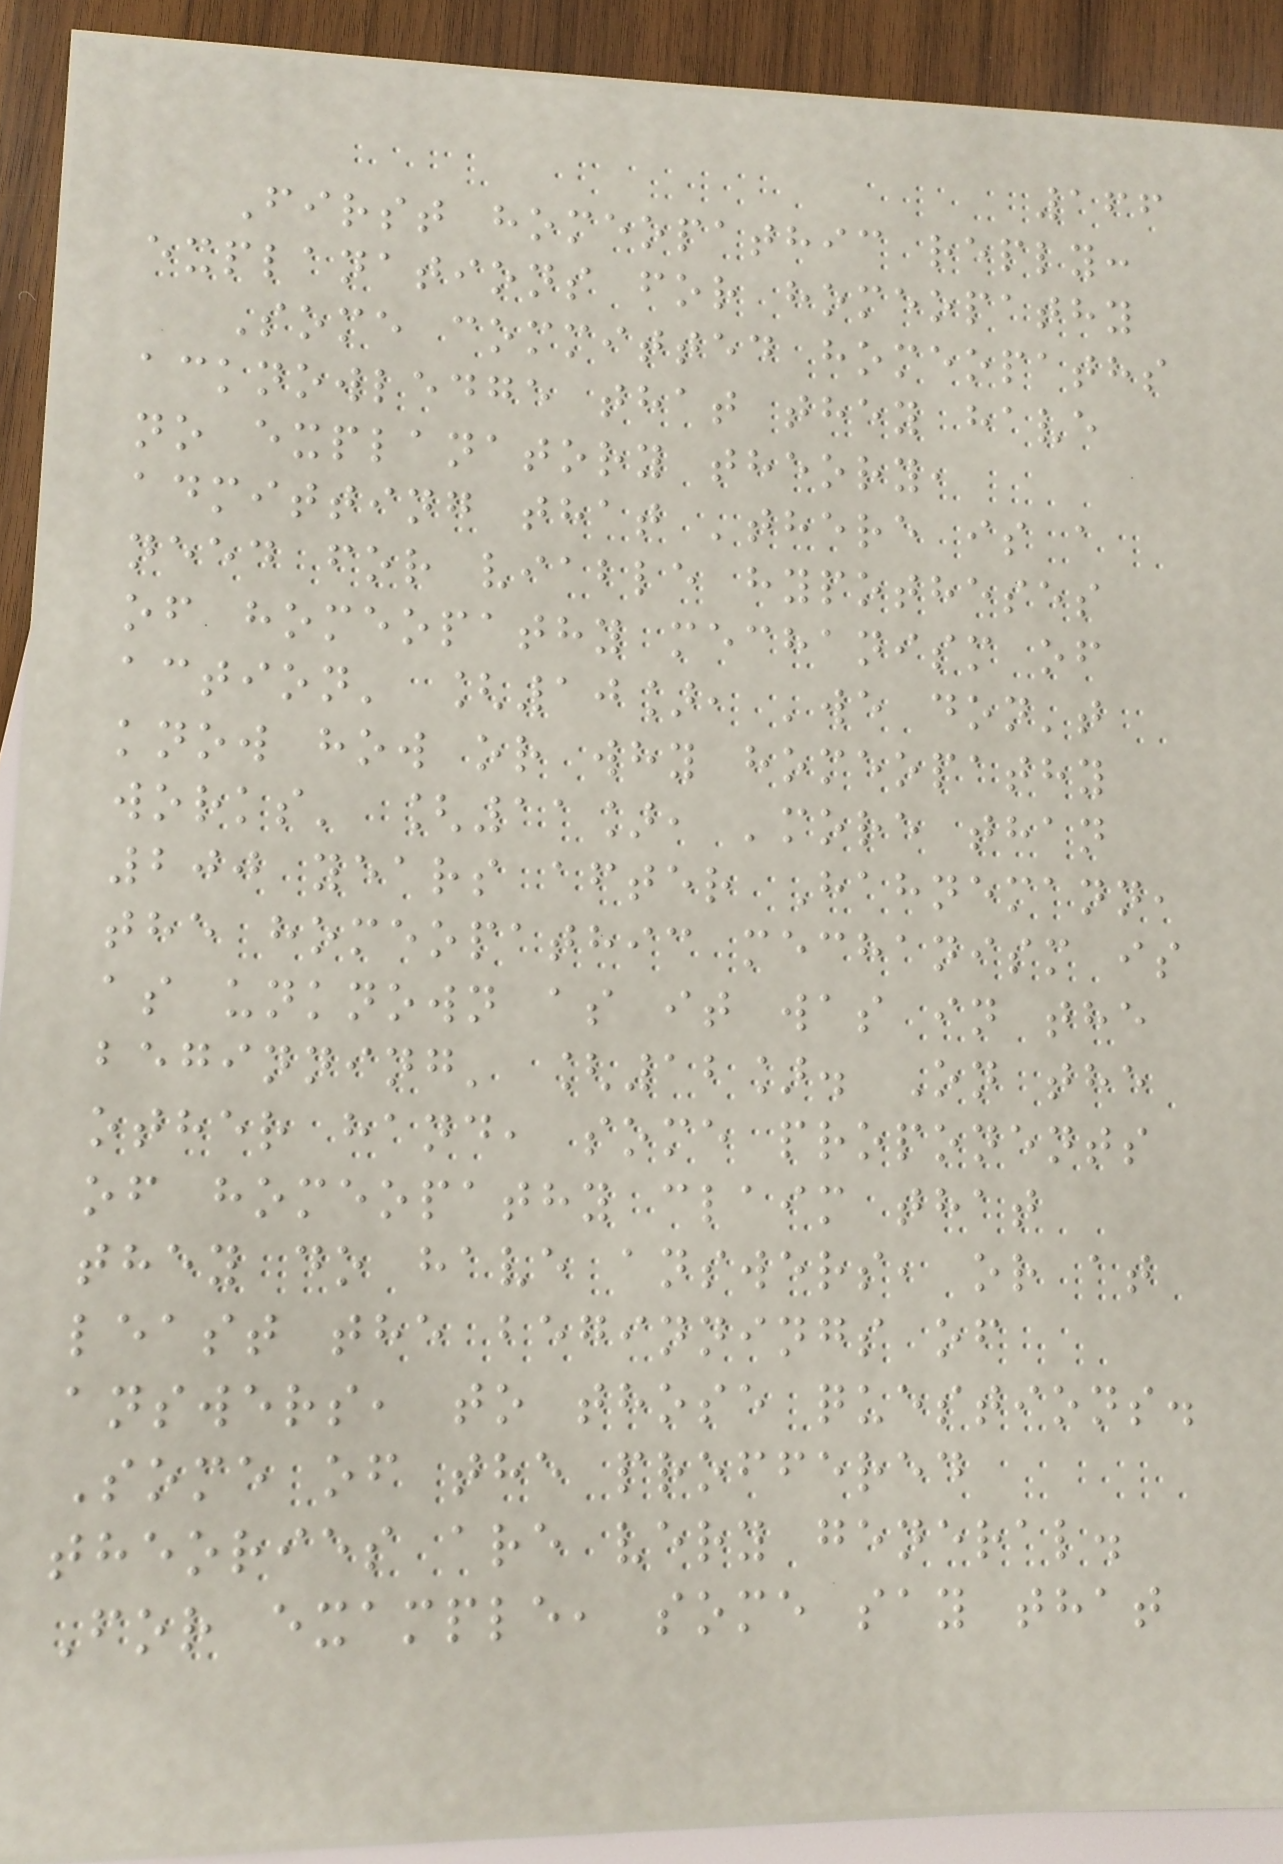166
First homeopathic reply:
explanations for homeopathy
Some committed homeopaths
acknowledge that they have
no explanatory theory,
admitting that 'there is a
need for viable hypotheses
of homeopathy mechanism of
action' [10], 'we don't
know how or why homeopathy
works' [11], 'more than
200 years after Hahnemann,
the homeopathic mechanism is
as unknown as it was in the
beginning' [12]. On the
other hand, some proponents
of homeopathy claim that
they do have answers, or at
least the beginnings of
answers, to those questions.
Some of the proffered
theories are very general.
For example, some say that
